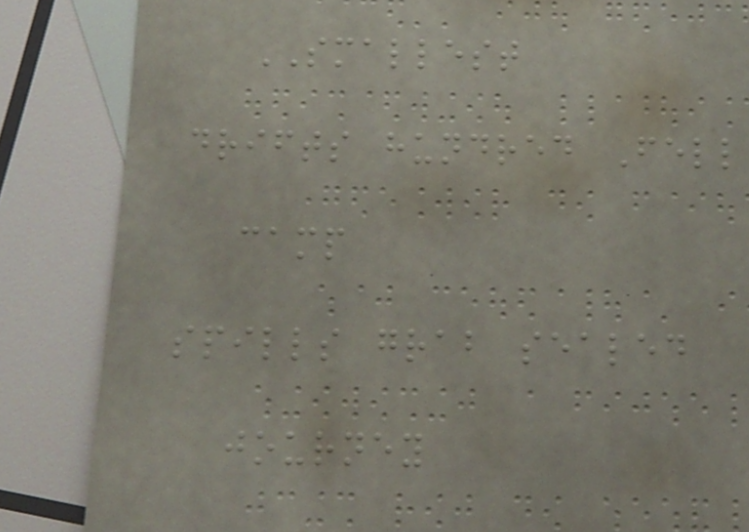SMALLEST
drifts hundred Fell
camp
spills grab sealed
journey
